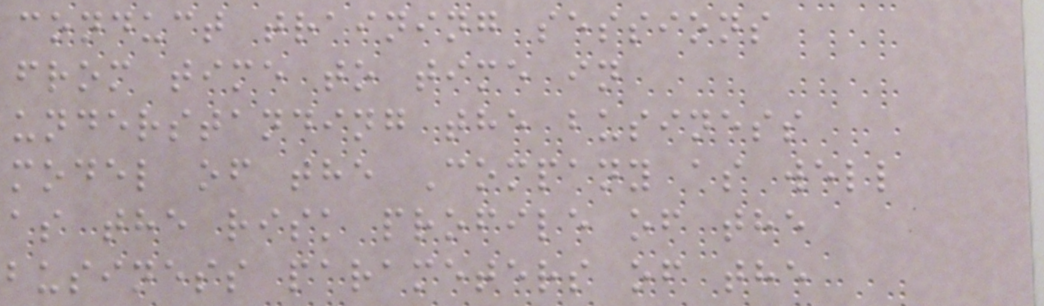conduct training sessions
from time to time in
understanding the business
model of the Company as well
as the risk profile of the
business parameters of the
